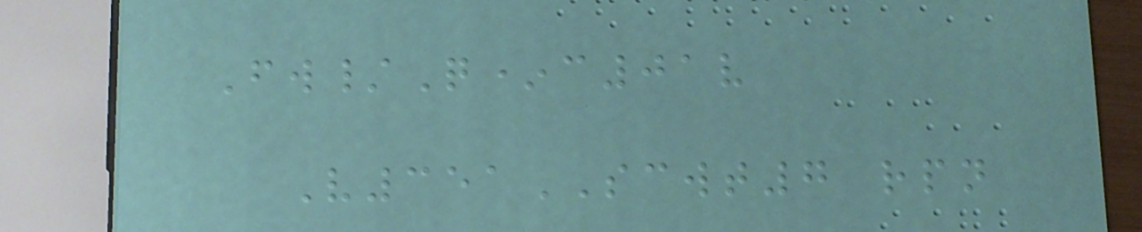Fw/Q*c01v
V351SCWT7 rpn
